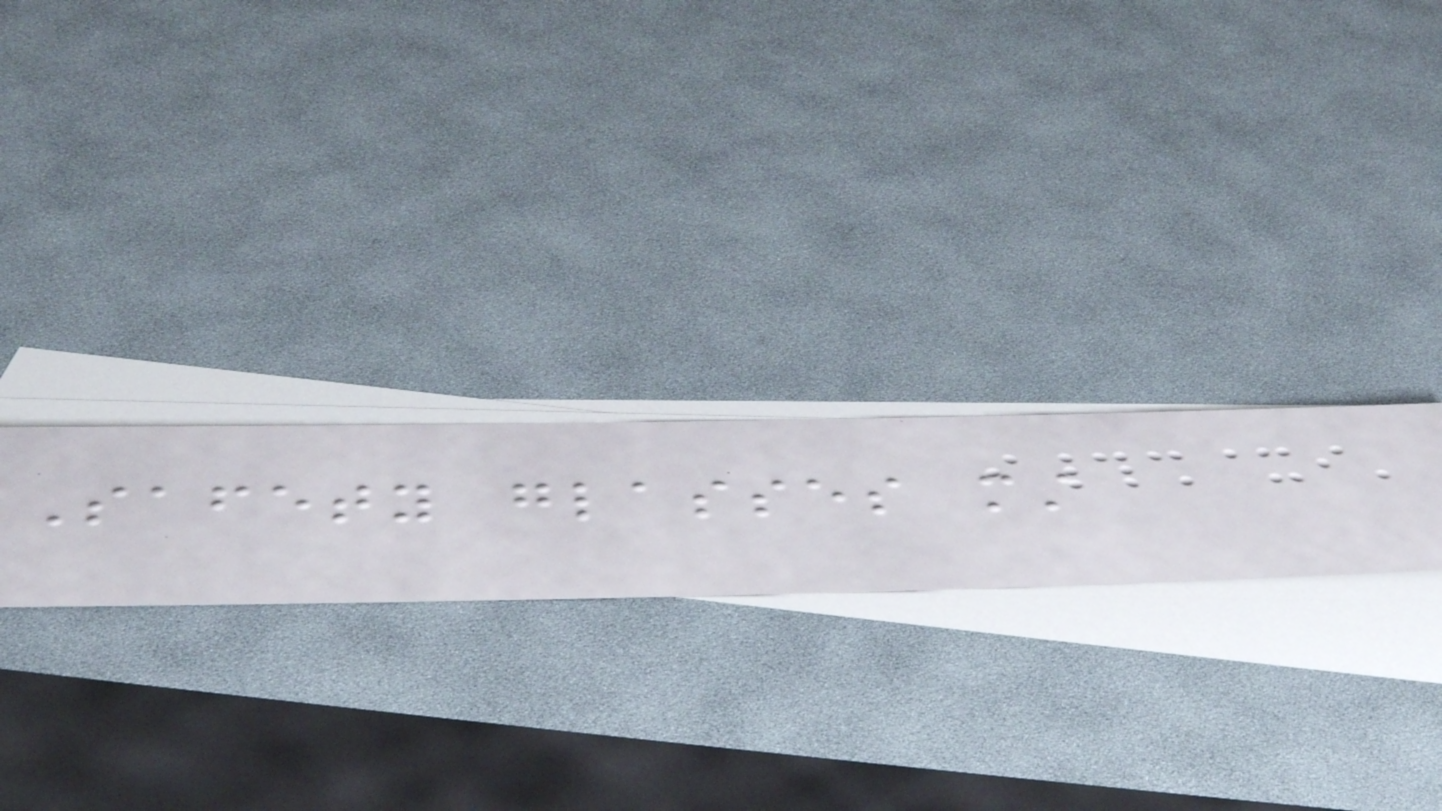Safety glasses must
